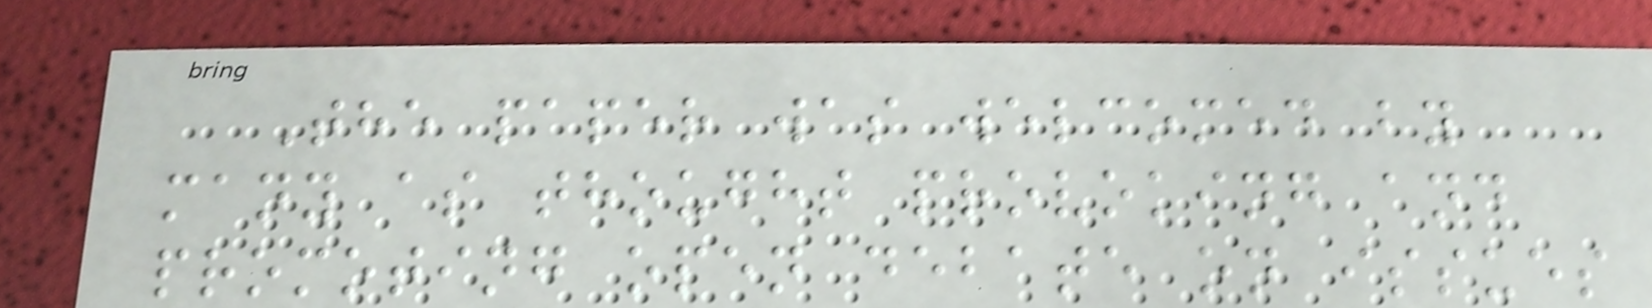The paper was welcomed by
many as thought provoking and
promoting open debate on issues
